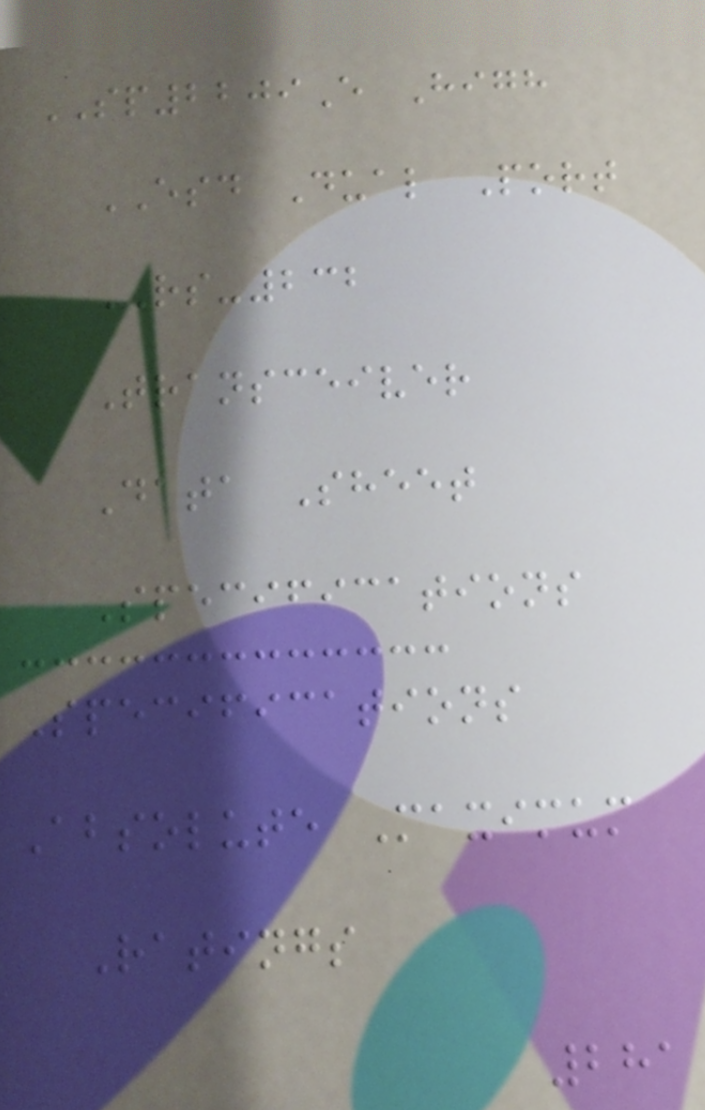SP2209E High
ESD Dual Port
RS-232
Transceiver
Data Sheet
Specifications
Specifications
Absolute Maximum
Ratings
281
